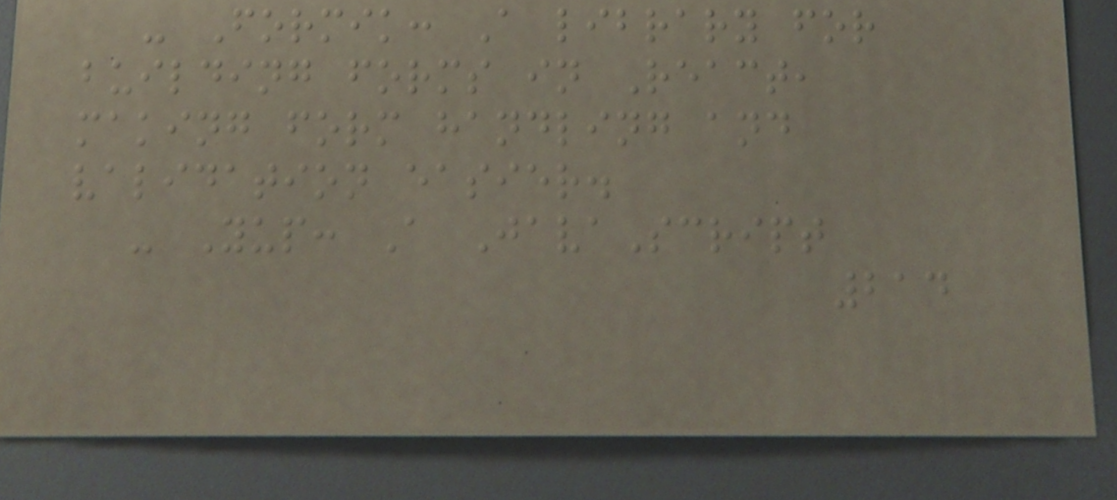- Formik: A library for
building forms in React,
making form handling and
validation easier.
- Yup: A JavaScript
214
